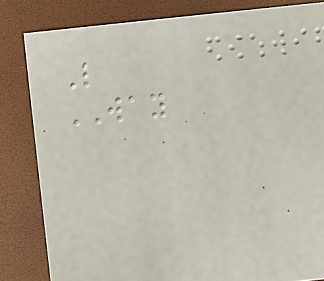L
WAY
